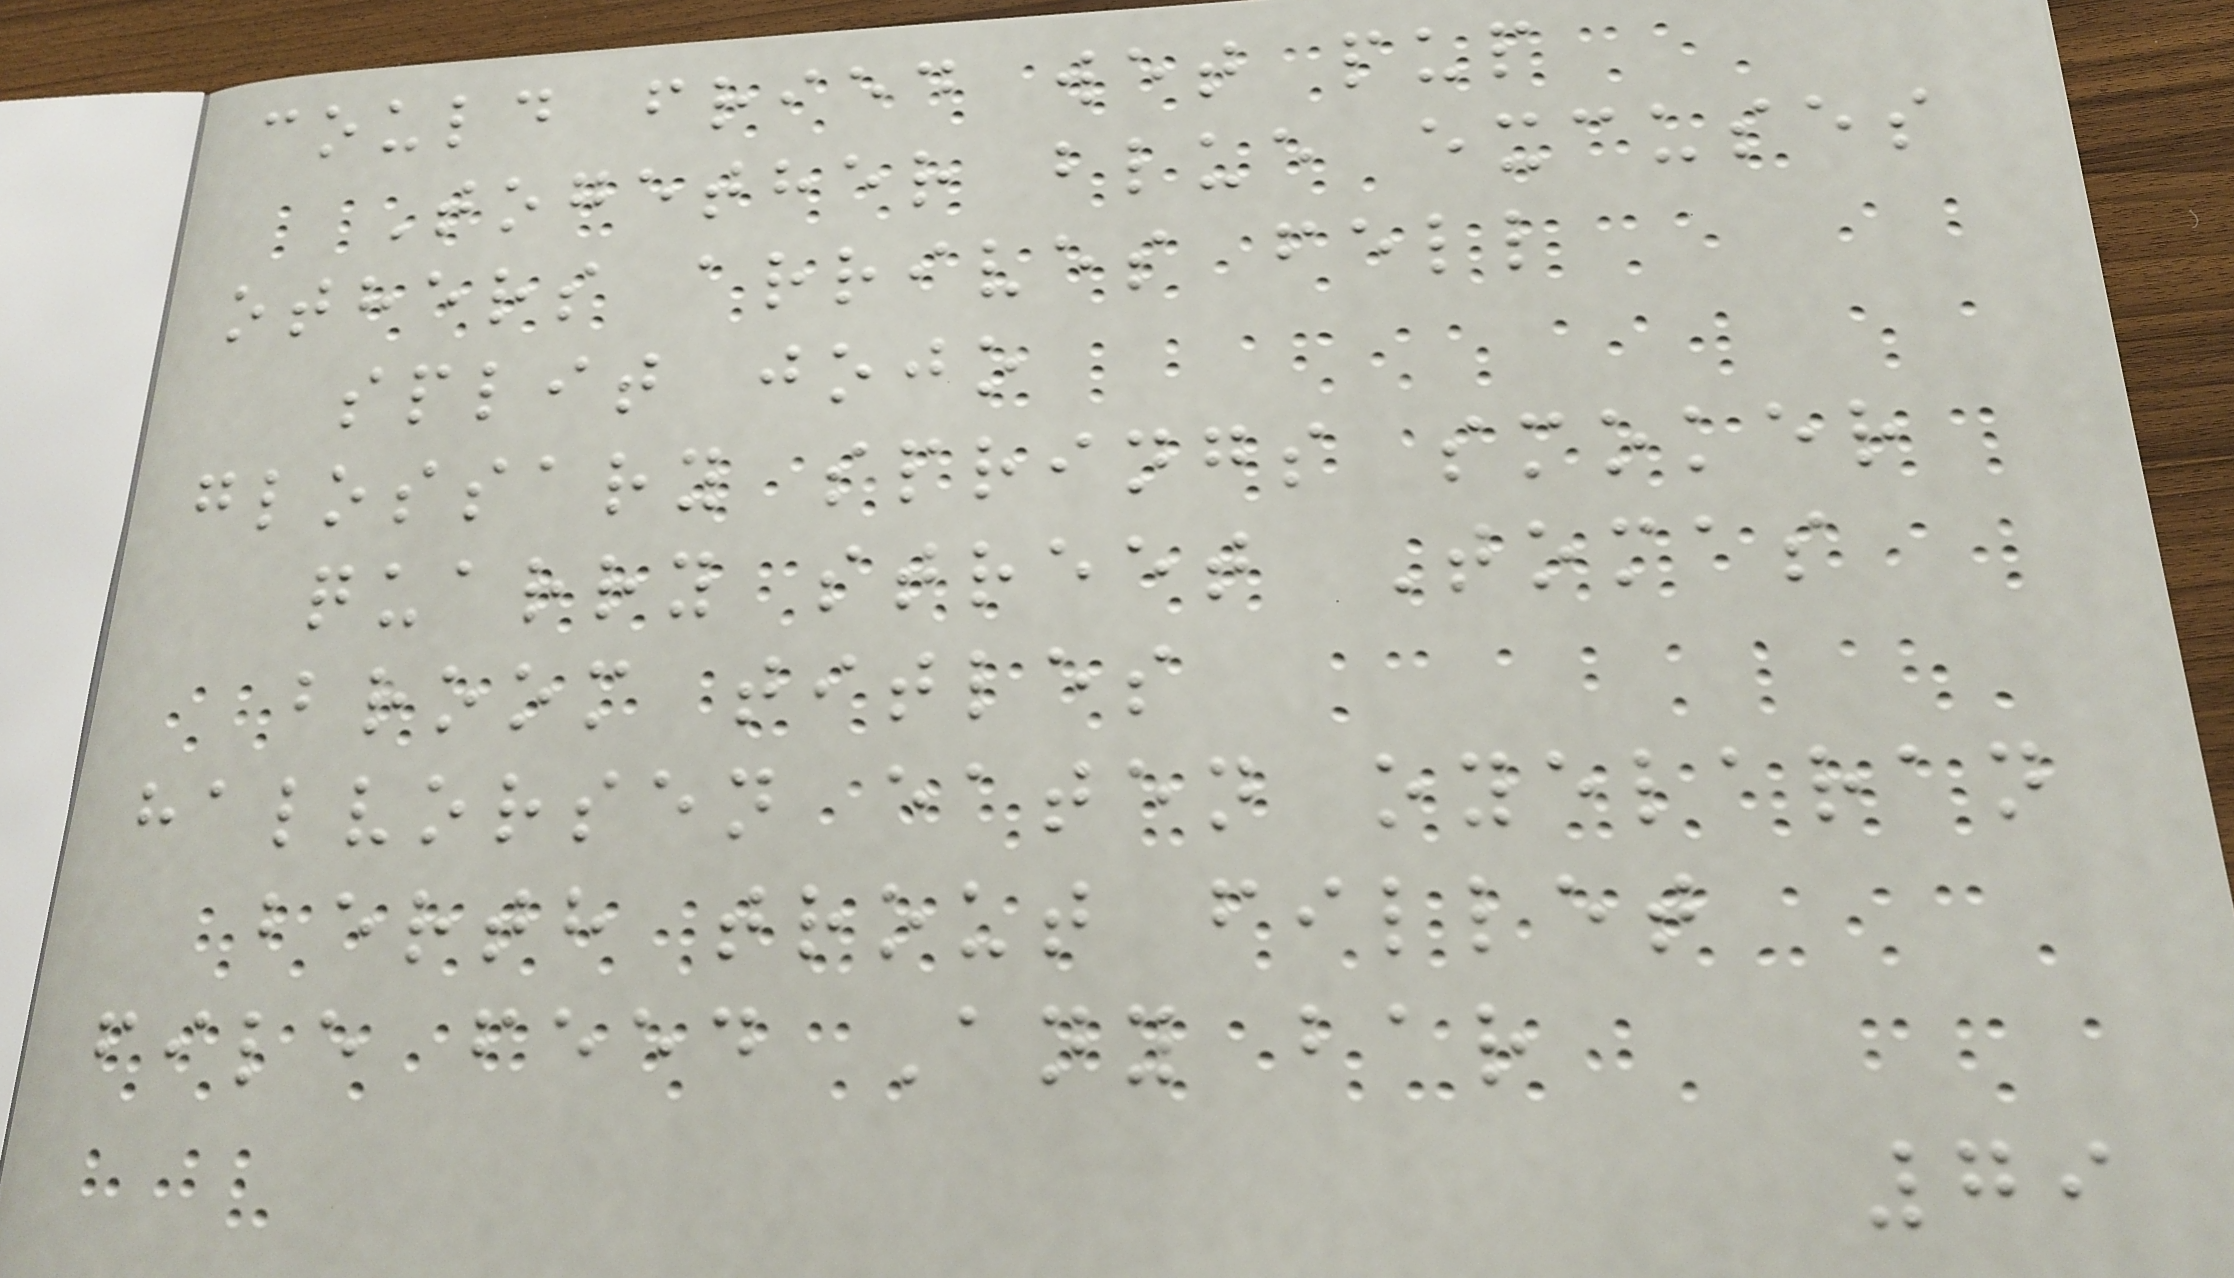could fried wet pup
Together blue excuses
others arrives fell
split jojo
glossary springs smoker
quarry street Tomas
broom titles
halvorsen eaten oyelaran
berth trout fillet
file feed Any bar
79
